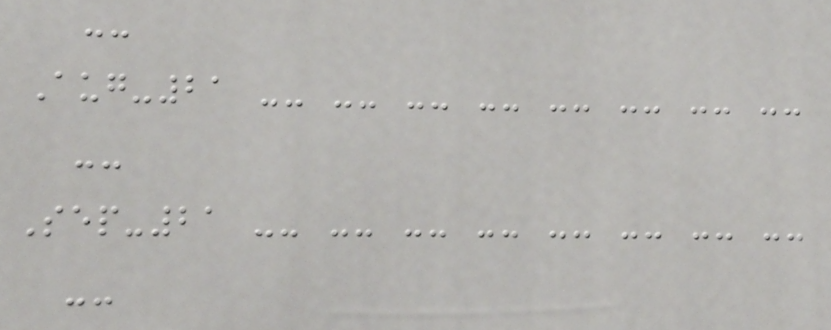--
Aug-21 -- -- -- -- -- -- -- --
--
Sep-21 -- -- -- -- -- -- -- --
--
